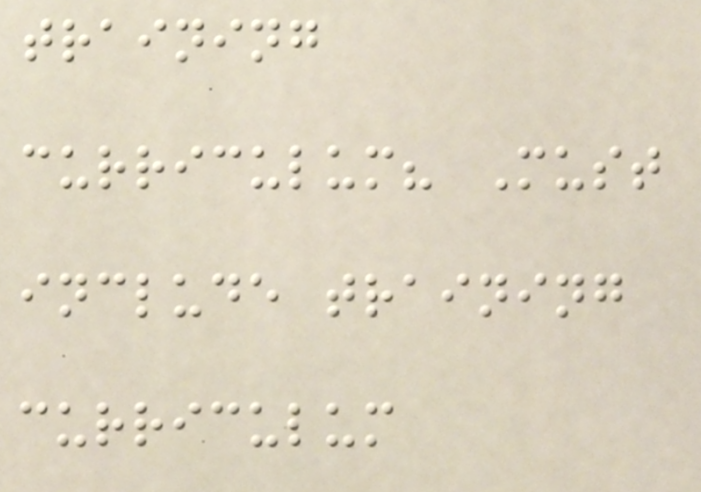training
curriculum? Must
include training
curriculum
